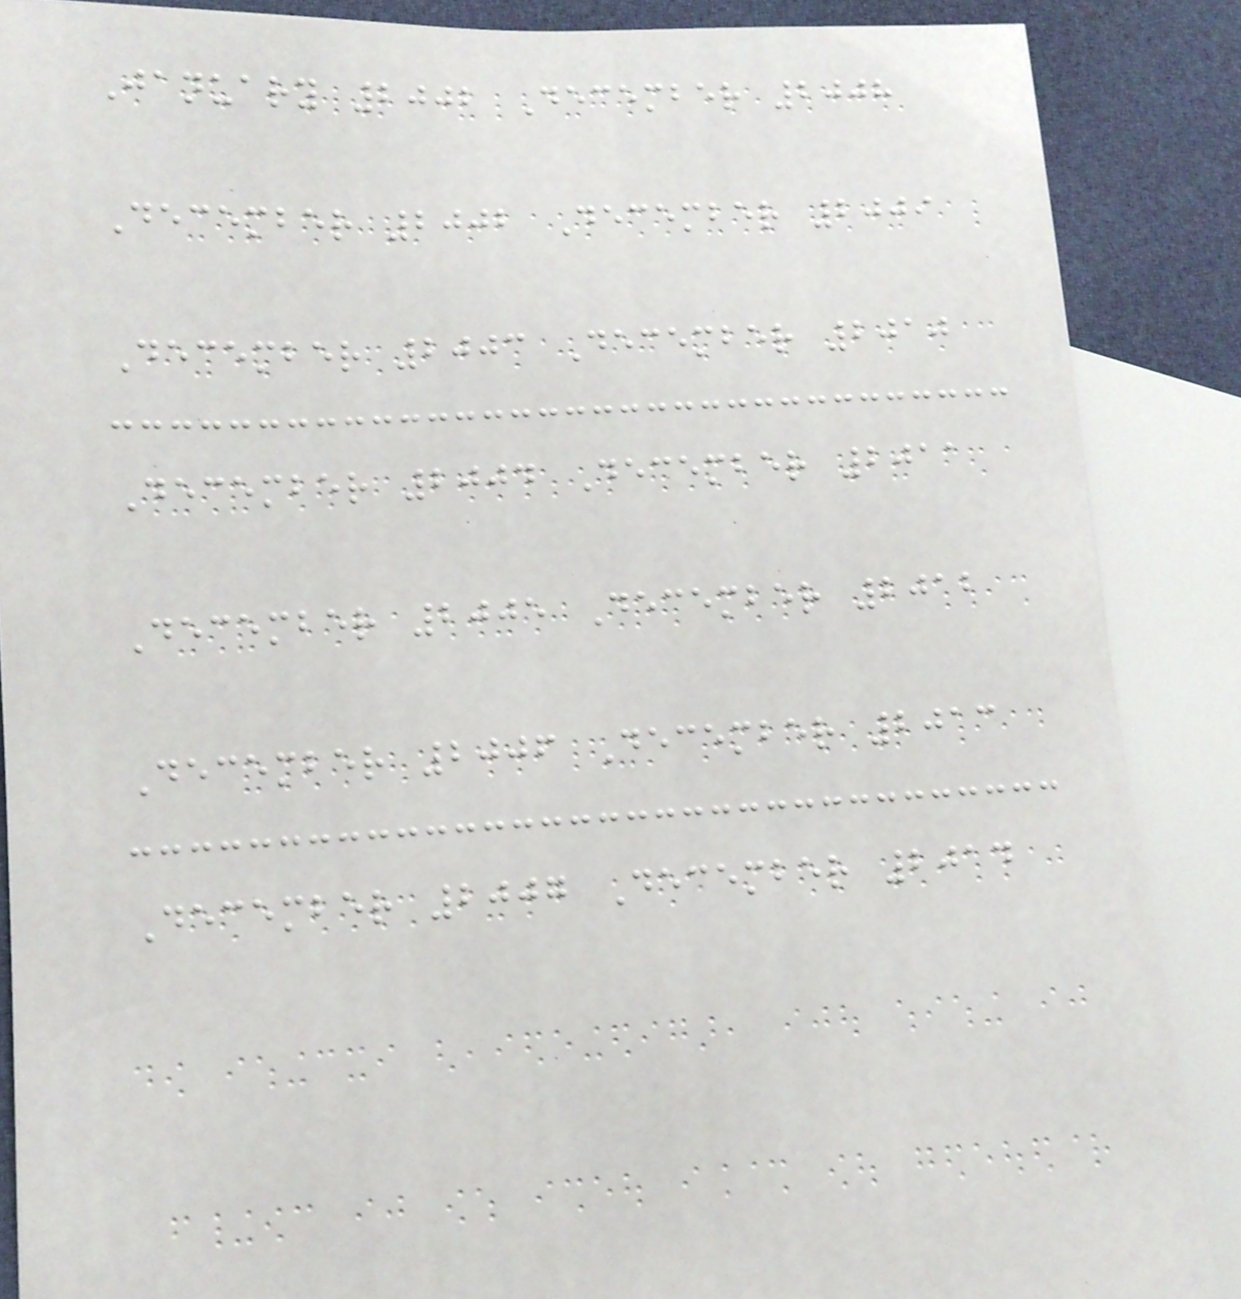January 2002 December 2008
December 2002 December 2009
December 2003 December 2010
December 2004 December 2011
December 2005 December 2012
December 2006 December 2013
December 2007 December 2014
